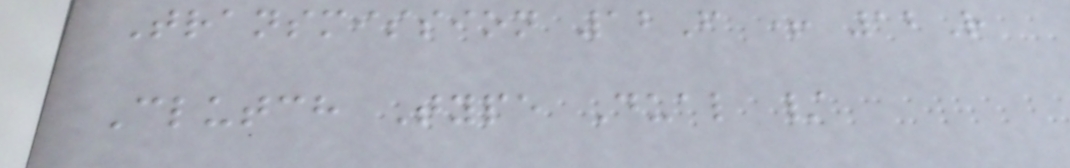Transmission 12F + 12R
Clutch Type Dual /
